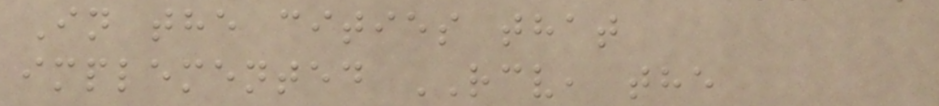In the cities that
implemented RCV, the
